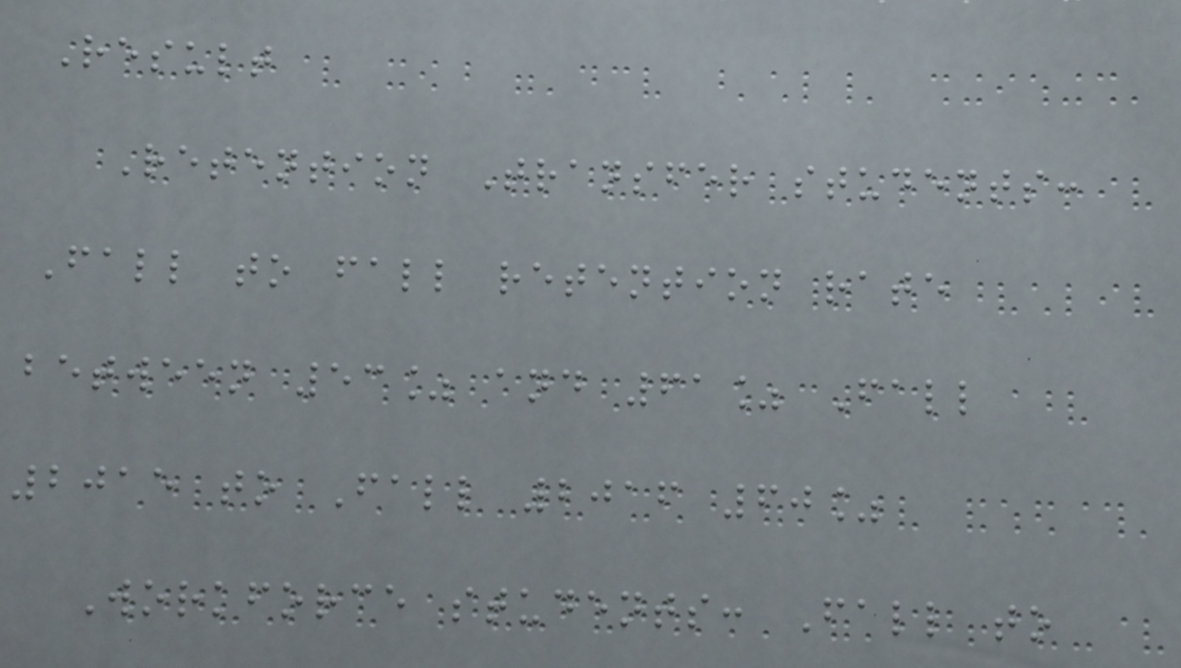Result
Retention Transfer students:
Fall to fall retention rate
between 53% and 61% Fall
2015 to Fall 2016 60%
Workforce students: Fall to
